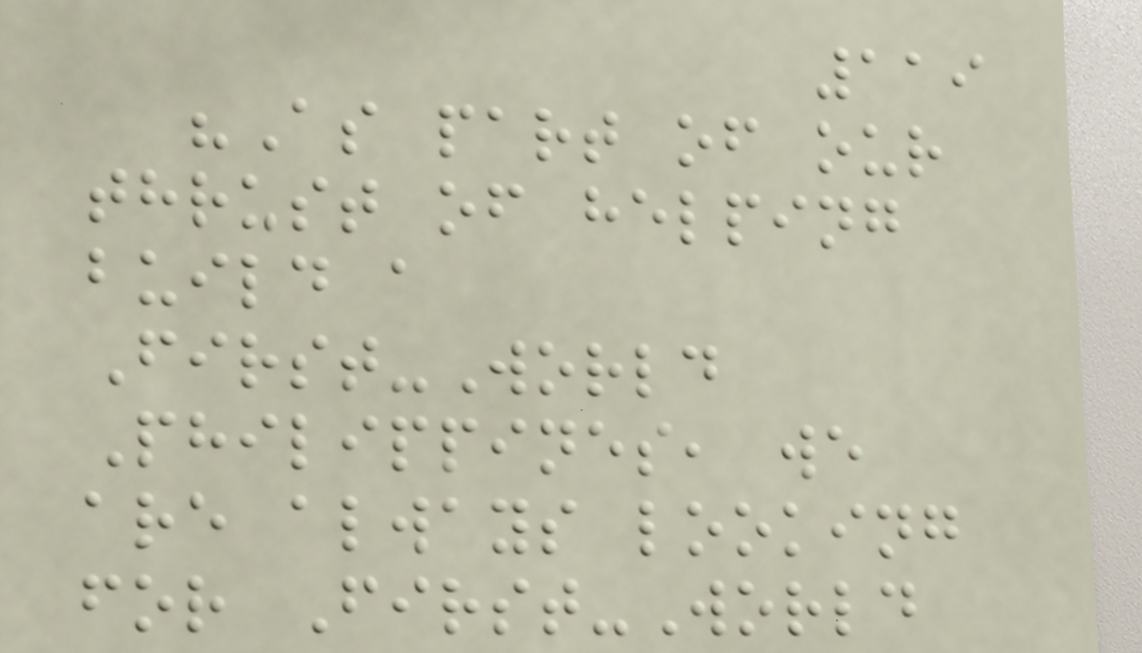119
"As part of our
thrust of helping
build a
First-World
Philippines, we
are always looking
for First-World
